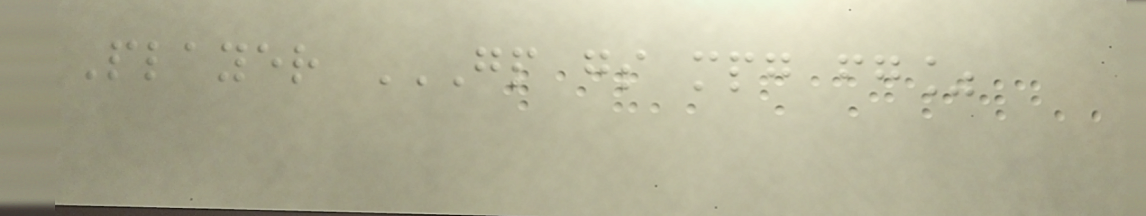Player GP GS MPG FG%
